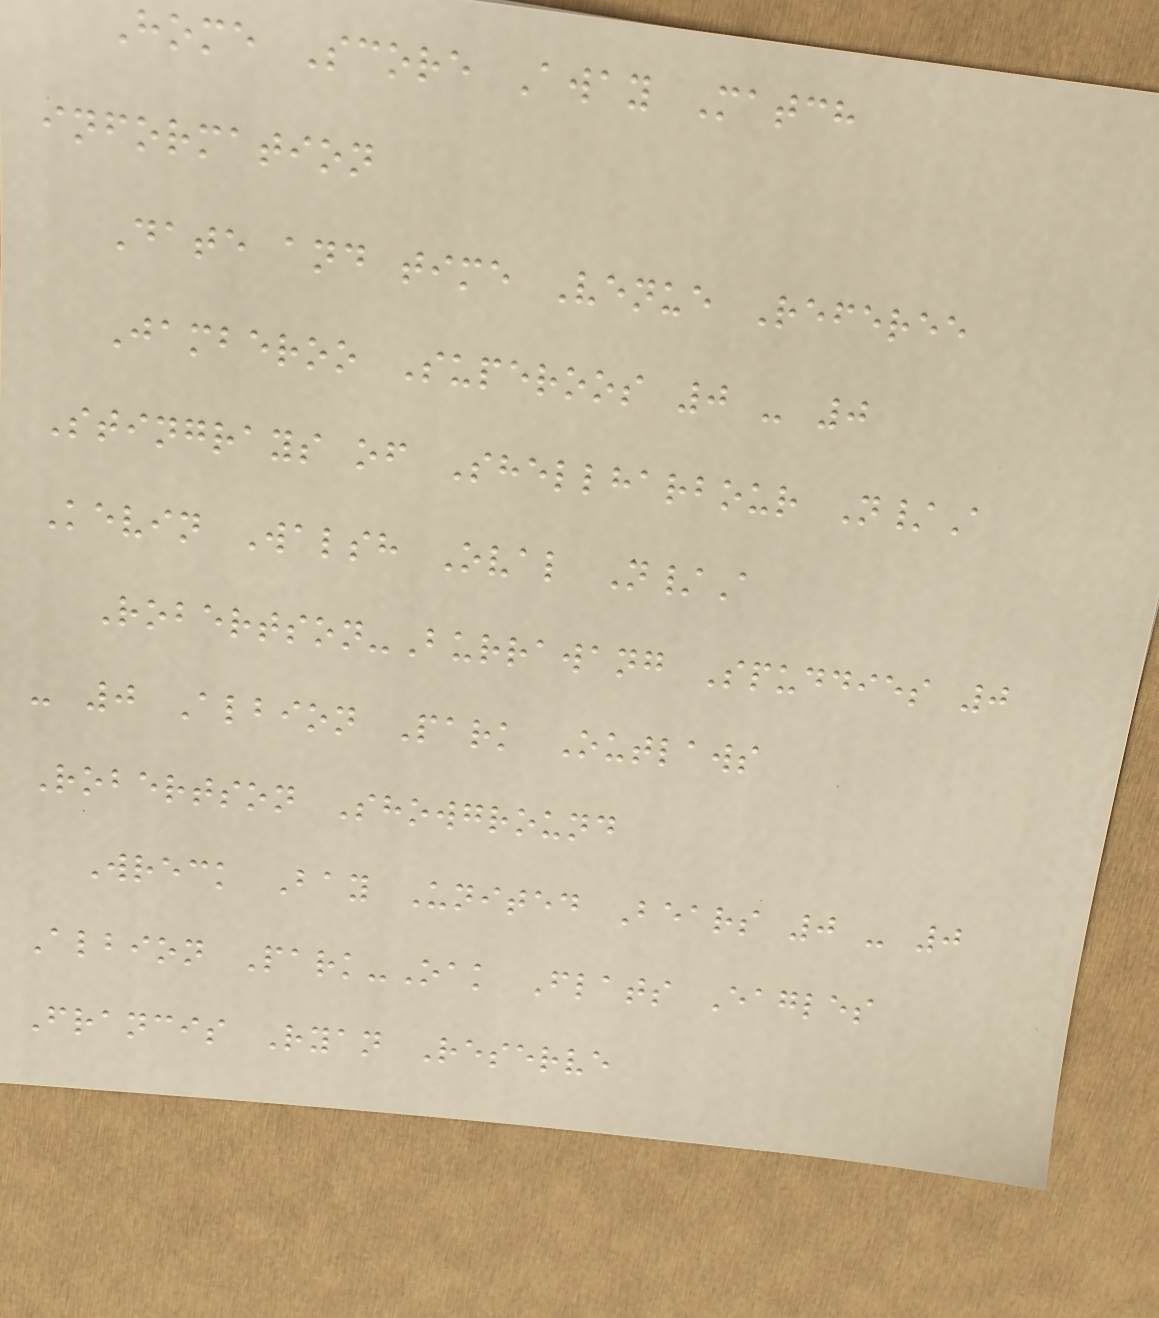Home Score Away Match
information
Date and time Venue Referee
Jamberoo Superoos 0 - 0
Stingrays of Shellharbour N/A
Kevin Walsh Oval N/A
Robertson-Burrawang Spuddies 0
- 0 Albion Park Outlaws
Robertson Showground
Wreck Bay United Bears 0 - 0
Albion Park-Oak Flats Eagles
Francis Ryan Reserve
